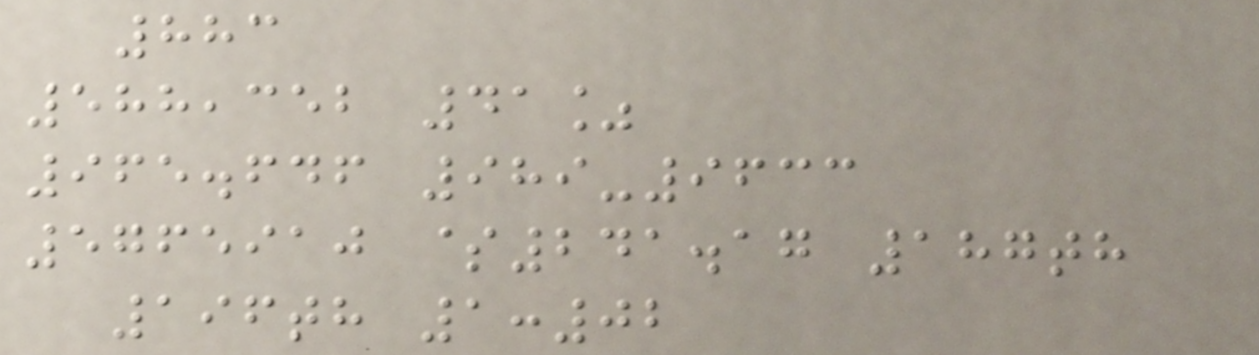883
588,352 41%
965.646 989-9633
5765910 $241.17 187th
196th 1:02
